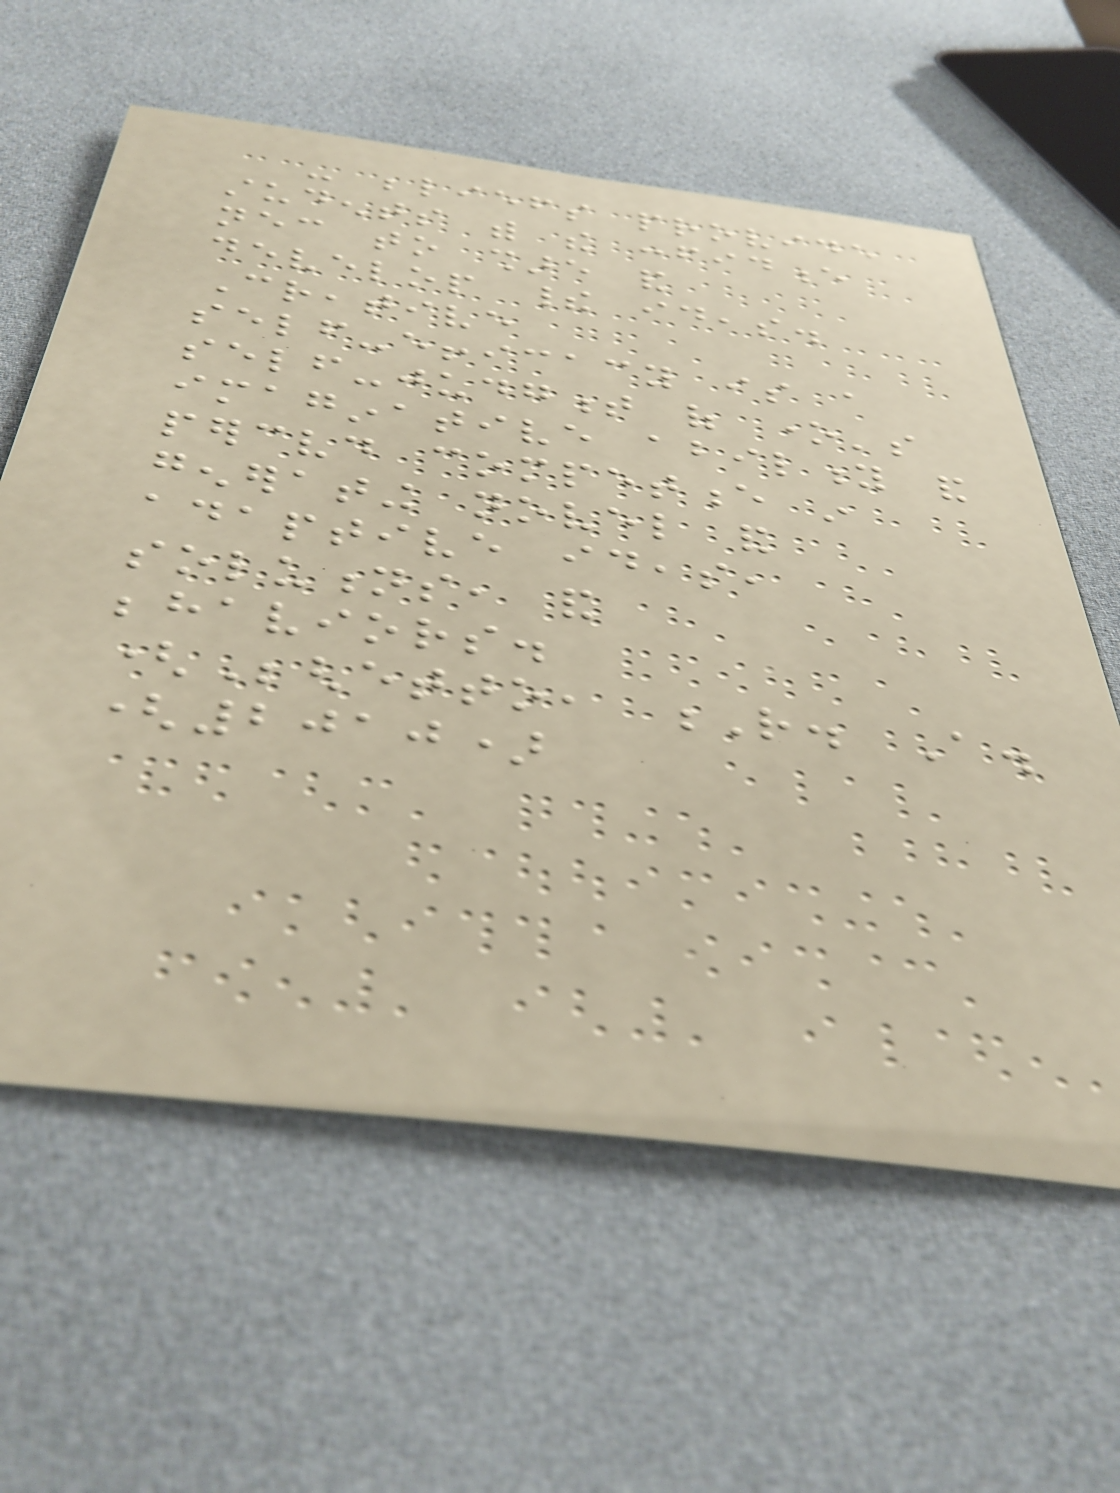- beliefs provide
students with the confidence
necessary to share and
develop their ideas.
Creative
self-efficacy is a
self-judgment of one's
imaginative ability and
perceived competence in
generating novel and
adaptive ideas,
solutions, and
behaviors.
(Beghetto, R. A.
(2010)
